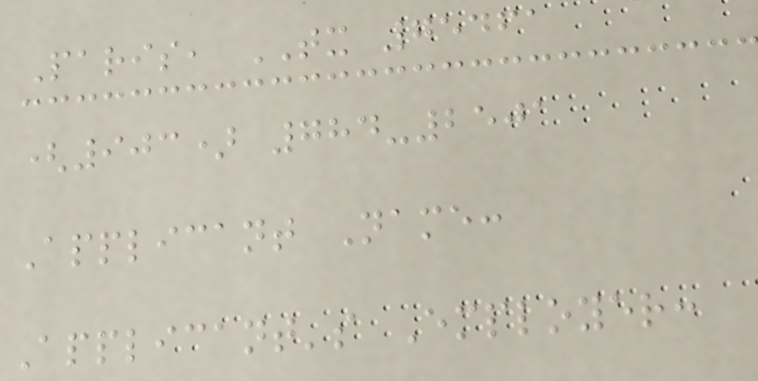Paris, TX 75461
(903) 784-2501
Applicant Name:
Applicant's Employer:
